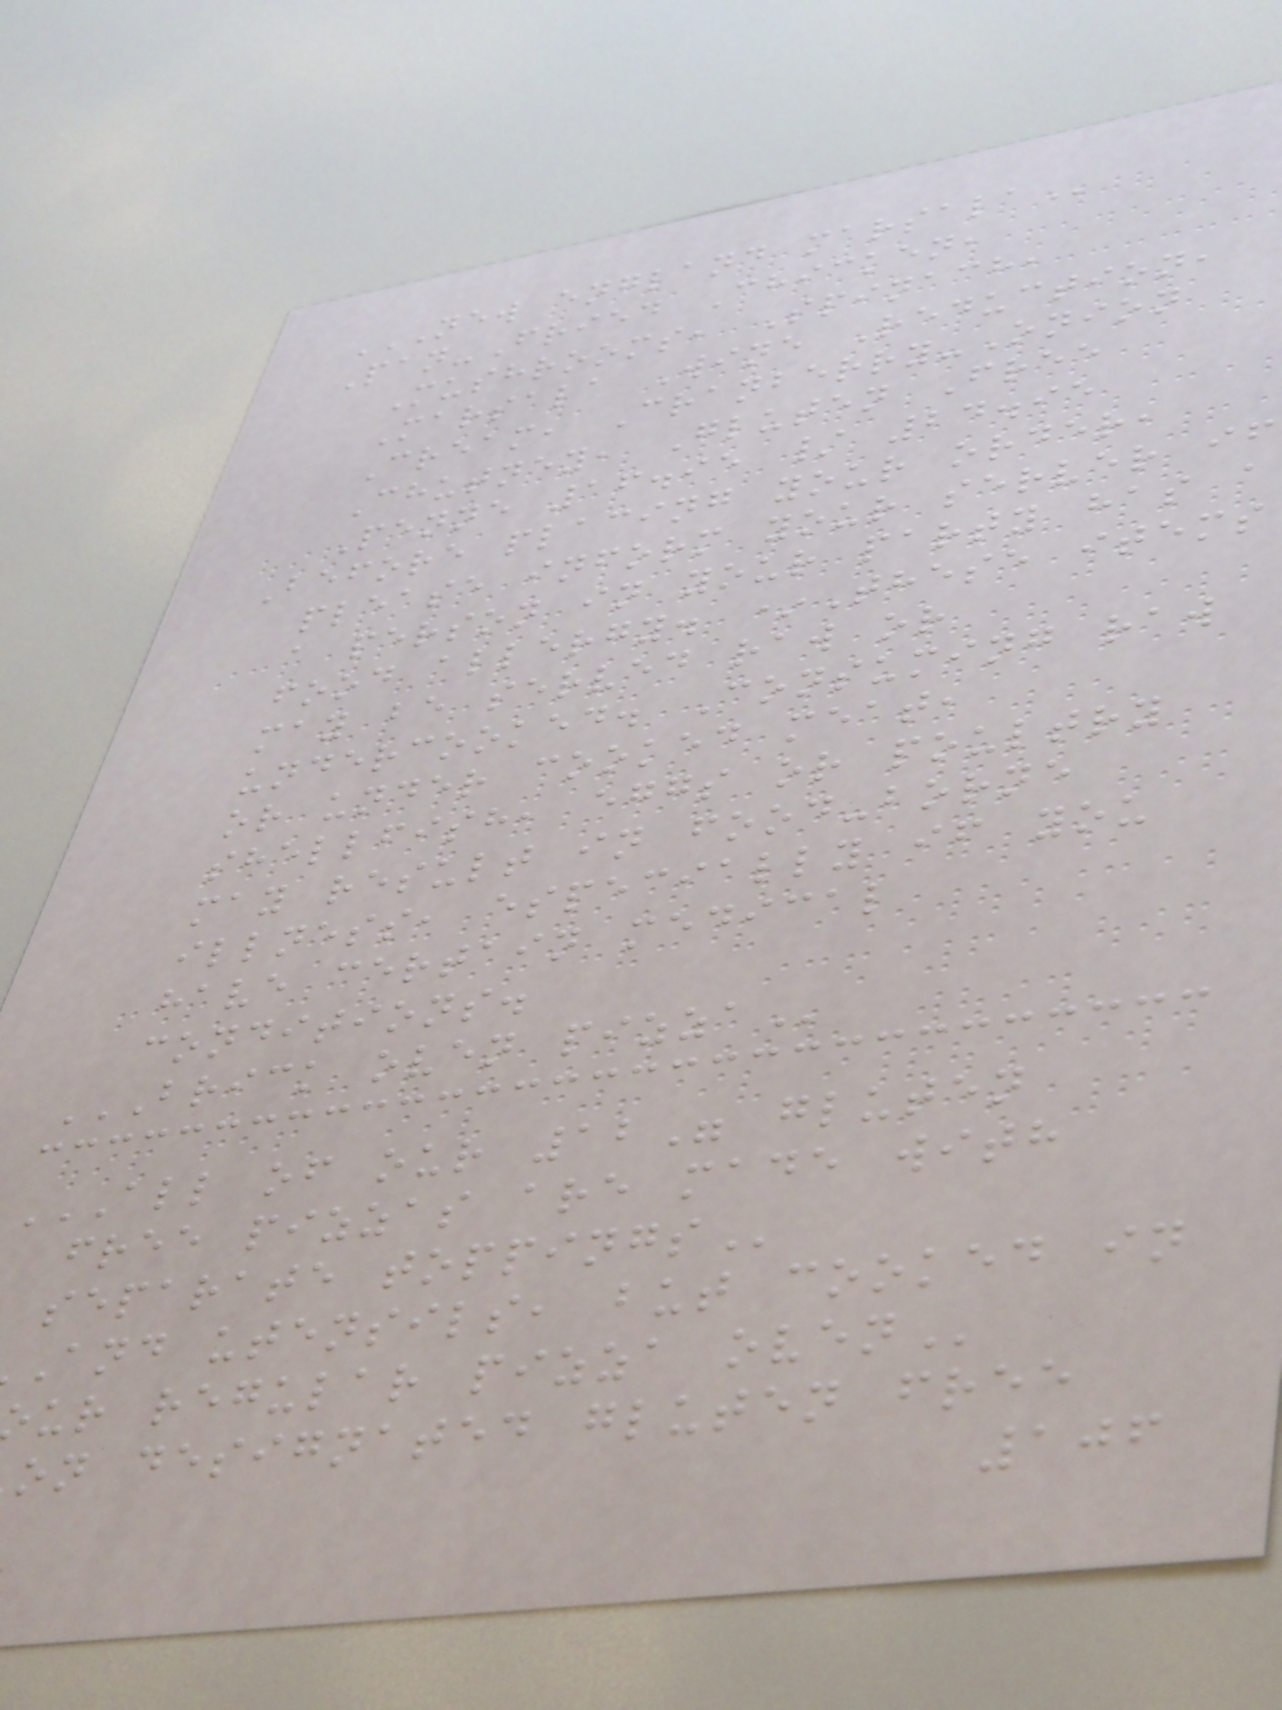NEW ENGLAND MARSALA
Pan-Fried Chicken,
Mushrooms, Spinach,
Marsala Wine Reduction,
Cream, Cranberry-Onion
Chutney, Gluten Free
Penne 16.95 / 24.95
Before placing your order,
please inform your server if
a person in your party has a
food allergy. *These items
may be served raw or
undercooked. Consuming raw
or under cooked meat,
shellfish, eggs or poultry
may result in food-borne
illness, especially if you
have certain medical
conditions.
BRICK OVEN PIZZA
ALL OF OUR 12" GLUTEN
free pizzas are made with
separate
and utensils, but cooked in
ur regular pizza
on designated gluten free
106
